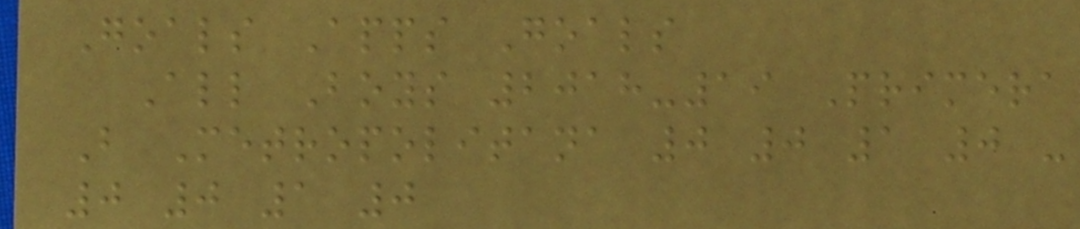Goals Apps Goals
All Boys 2018-19 Primera
B Metropolitana 0 0 1 0 -
0 0 1 0
